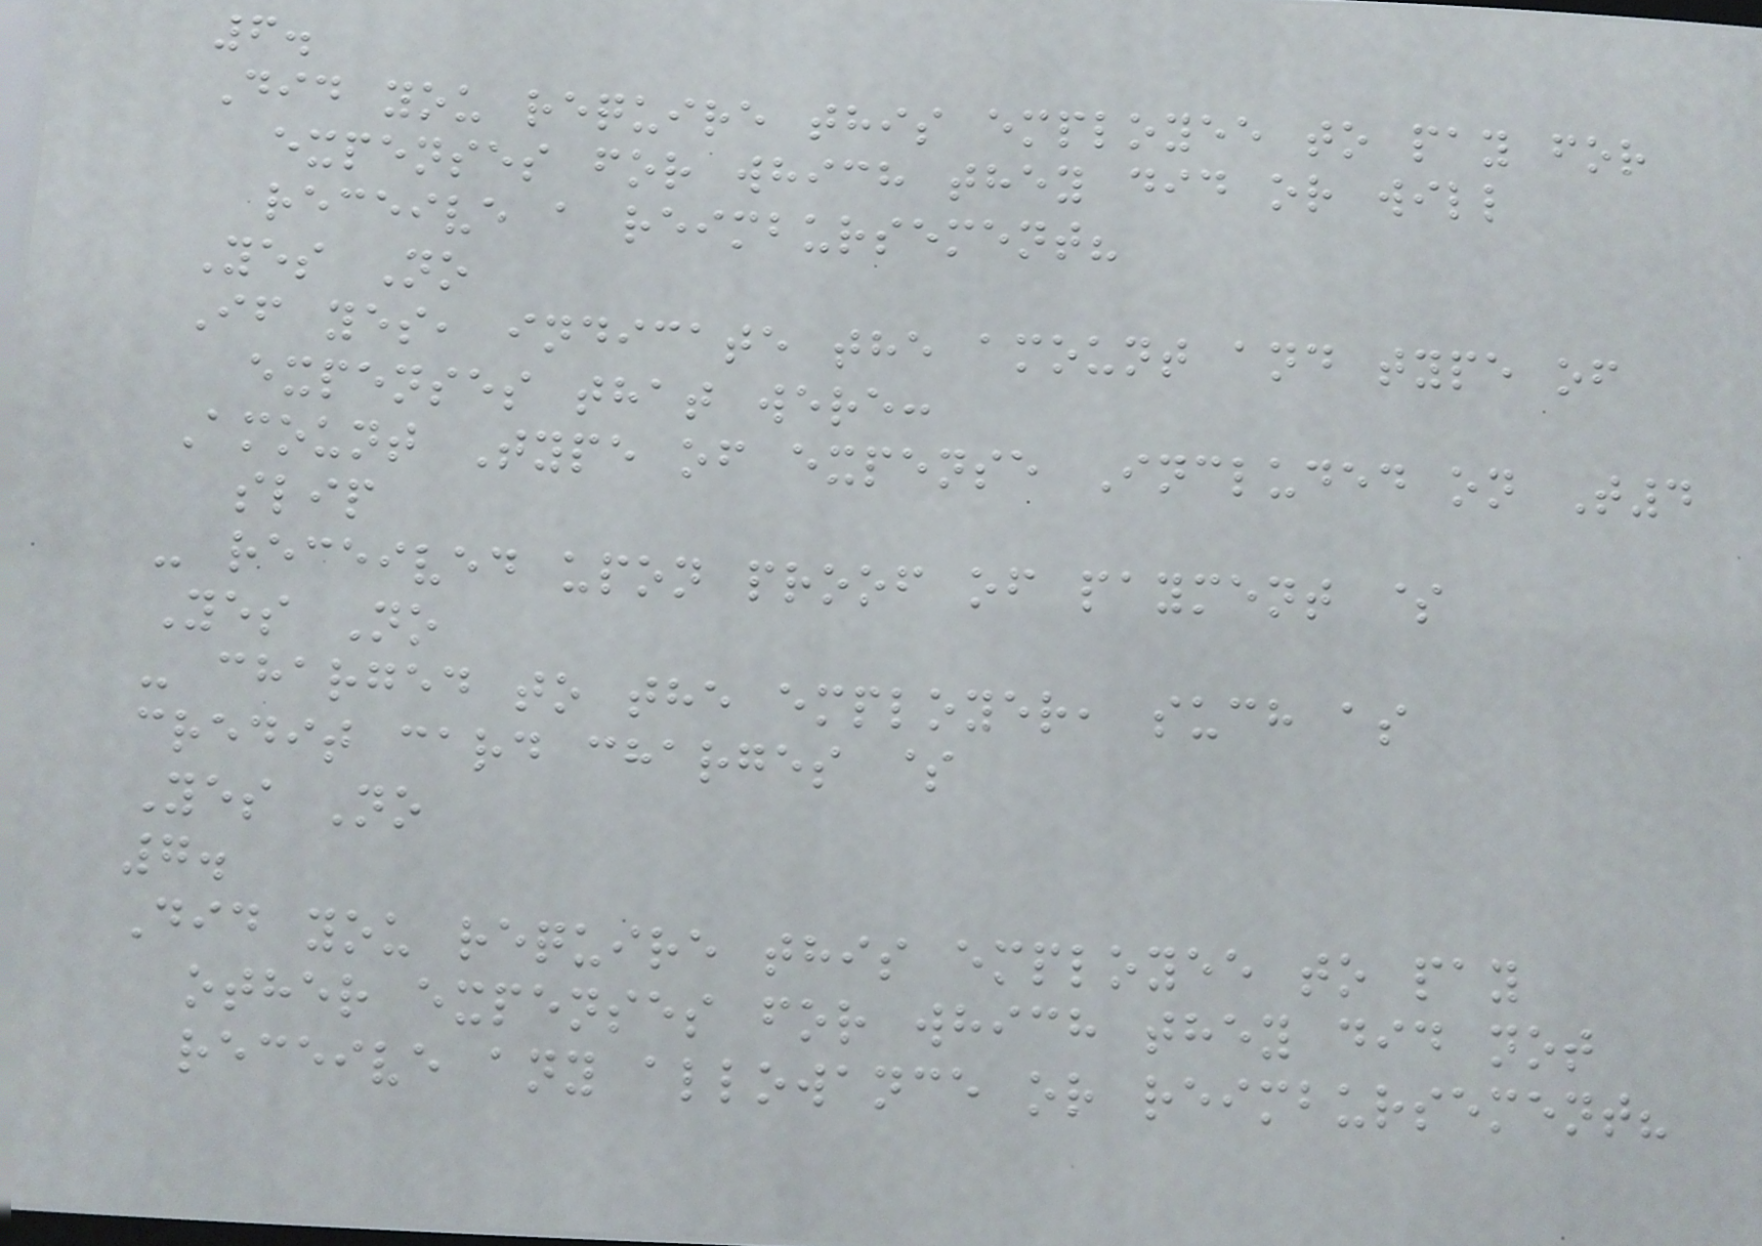6.
Did you require this employee to pay for
expenses for which they did or will
receive a reimbursement?
Yes No
If yes, indicate the amount and type of
expenses that were:
Amount Type of expense Included on T4
slip
- received upon proof of payment $
Yes No
- charged to the employer, such as
credit card charges $
Yes No
7.
Did you require this employee to pay
other expenses for which they did not
receive any allowance or reimbursement?
